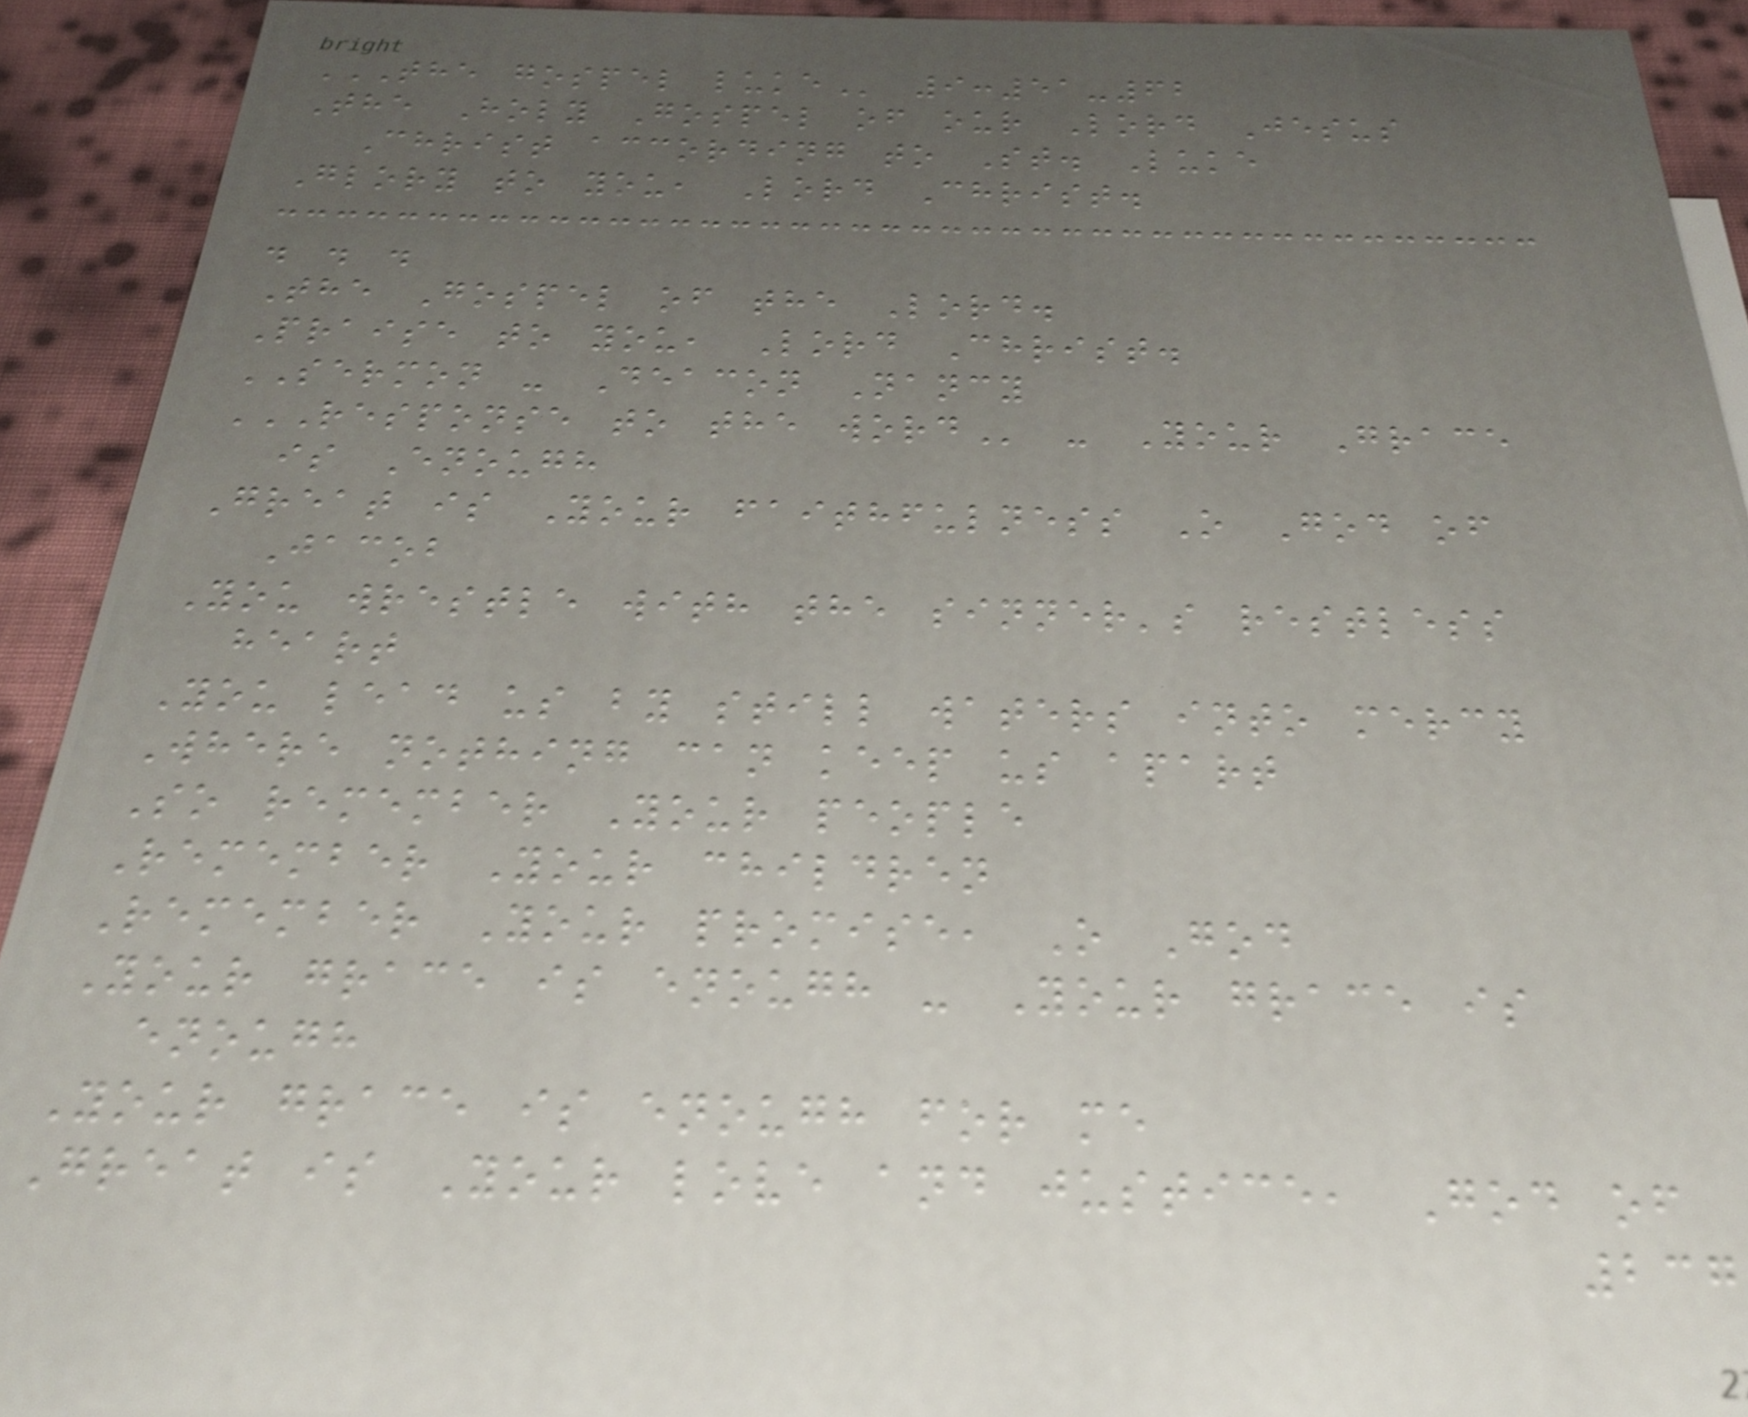THE GOSPEL LUKE 9:51-62
The Holy Gospel of our Lord Jesus
Christ according to St. Luke
Glory to you, Lord Christ.
. . .
The Gospel of the Lord.
Praise to you, Lord Christ.
SERMON - Deacon Nancy
RESPONSE TO THE WORD - Your Grace
is Enough
Great is Your faithfulness O God of
Jacob
You wrestle with the sinner's restless
heart
You lead us by still waters into mercy
Where nothing can keep us apart
So remember Your people
Remember Your children
Remember Your promise, O God
Your grace is enough - Your grace is
enough
Your grace is enough for me
Great is Your love and justice, God of
237
